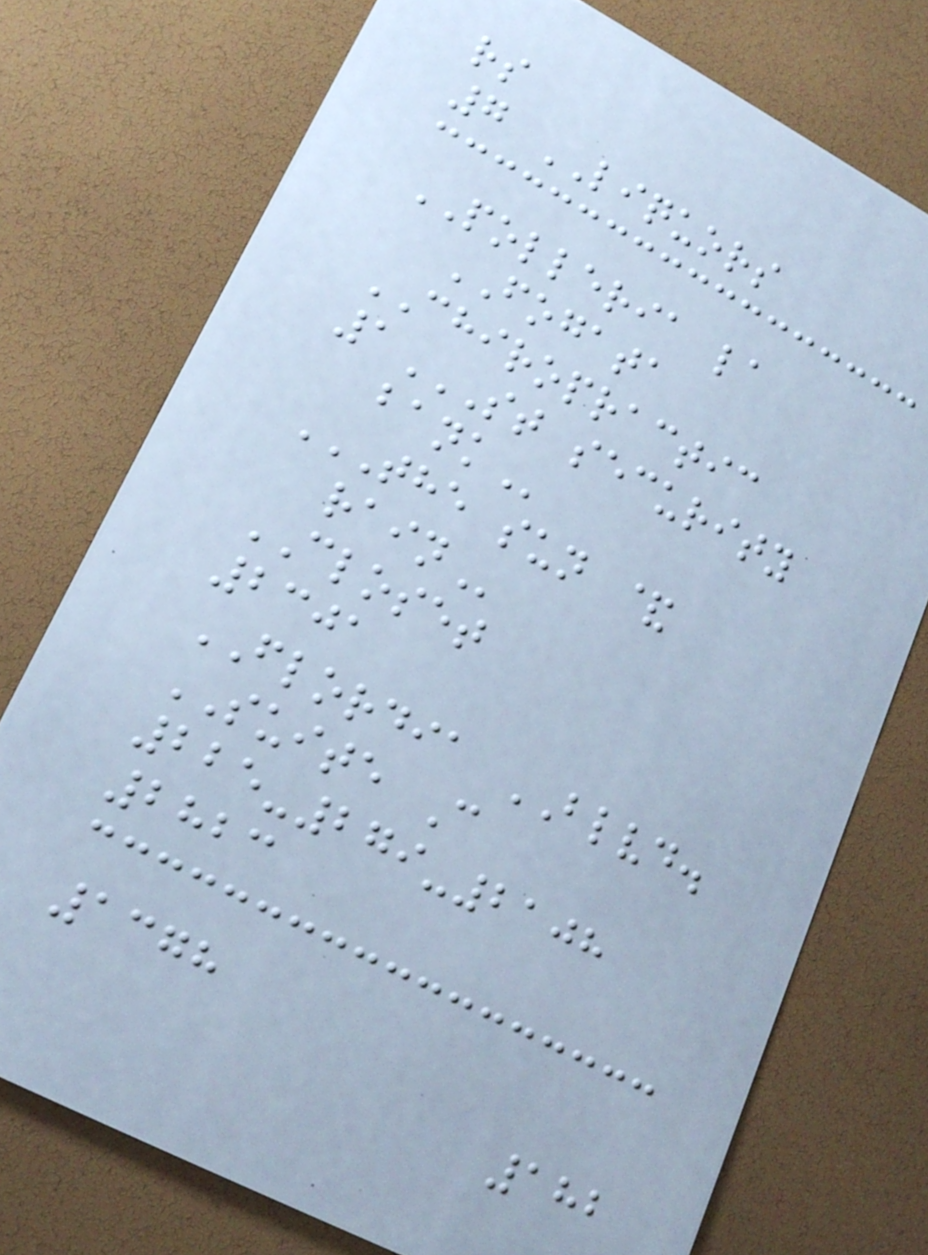rs
7 LIQUORS
POLLERIA la
FOGATA
CHIROPRACTIC
1ST SECURITY
BANK
THE SUN &
RAIN
CLOSET
2301
FLORDIA BLVD.
SUITE C
225-279-2108
2823
1378
182
